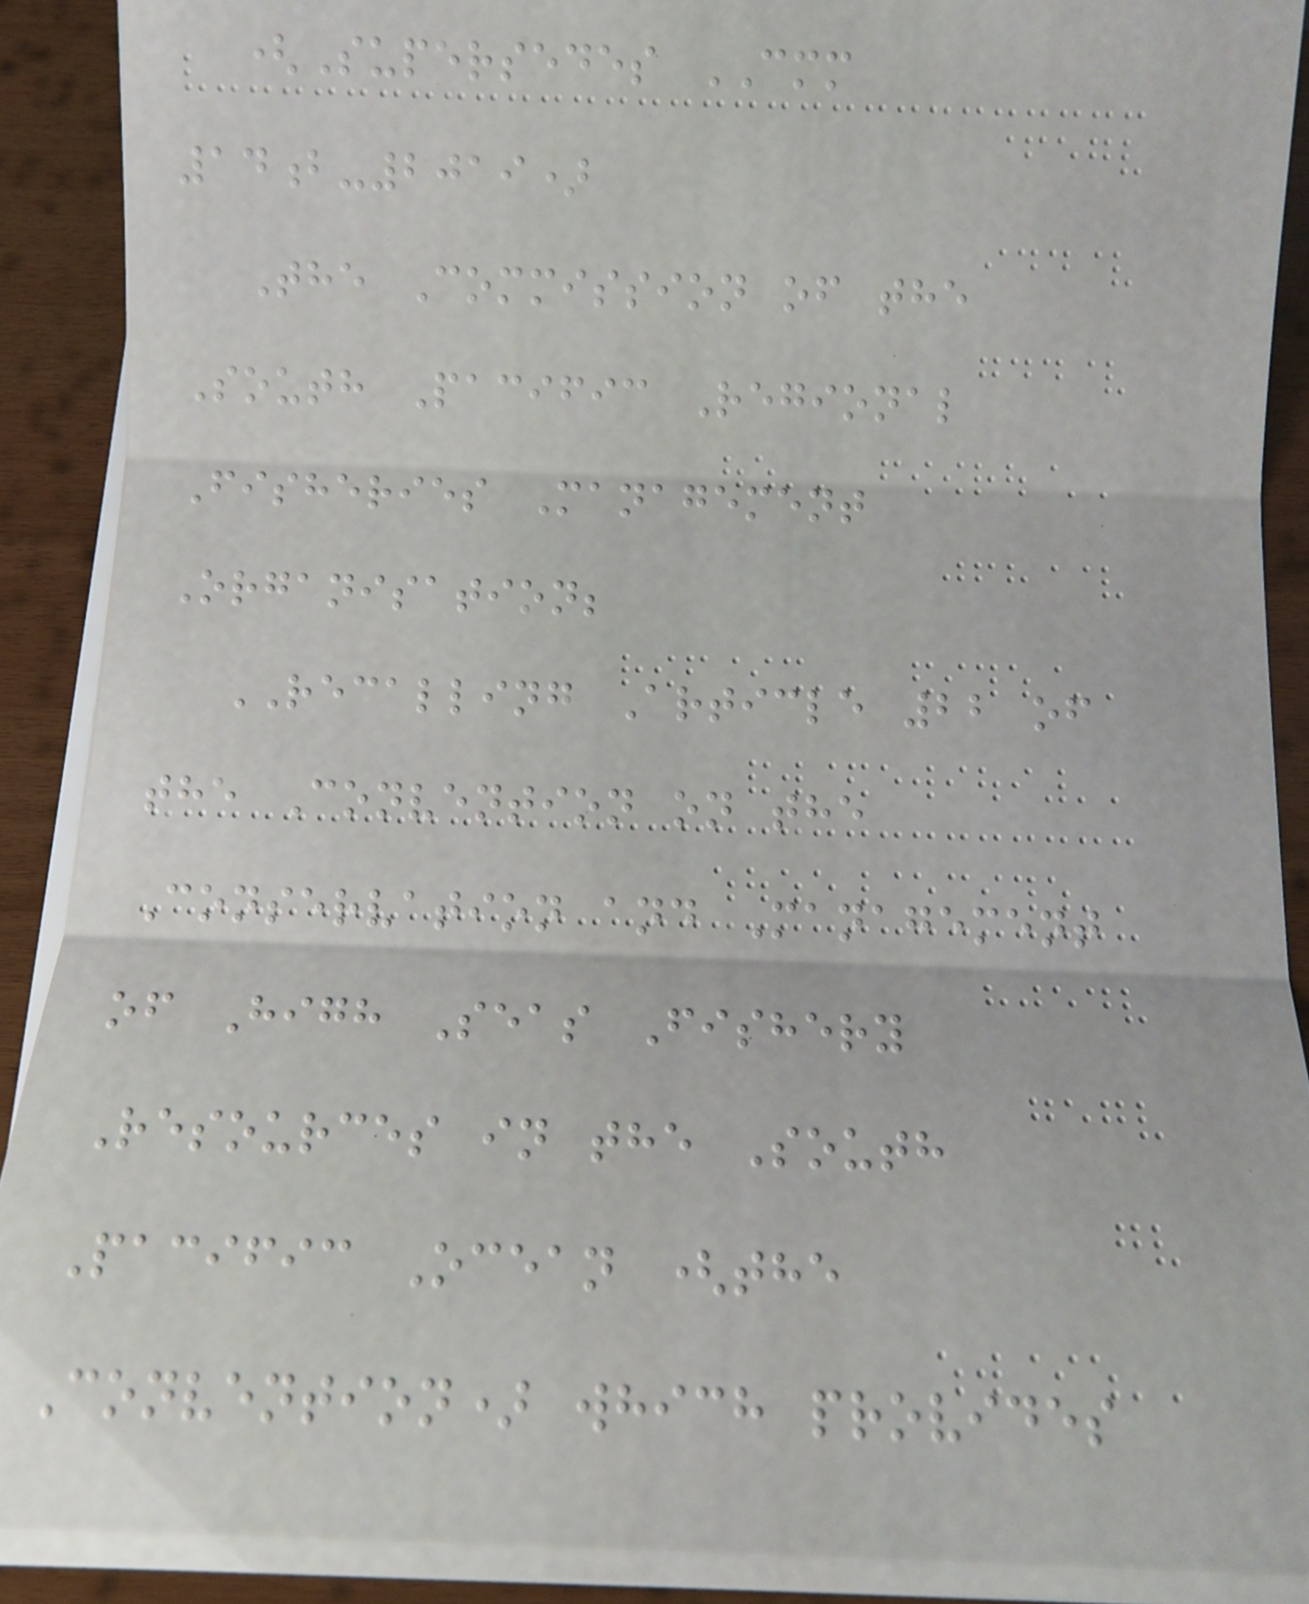(Supersedes CMM
14b-2019)
The Commission of the
South Pacific Regional
Fisheries Management
Organisation;
RECALLING Article 22 of
the Convention on the
Conservation and Management
of High Seas Fishery
Resources in the South
Pacific Ocean (the
Convention) which provides
